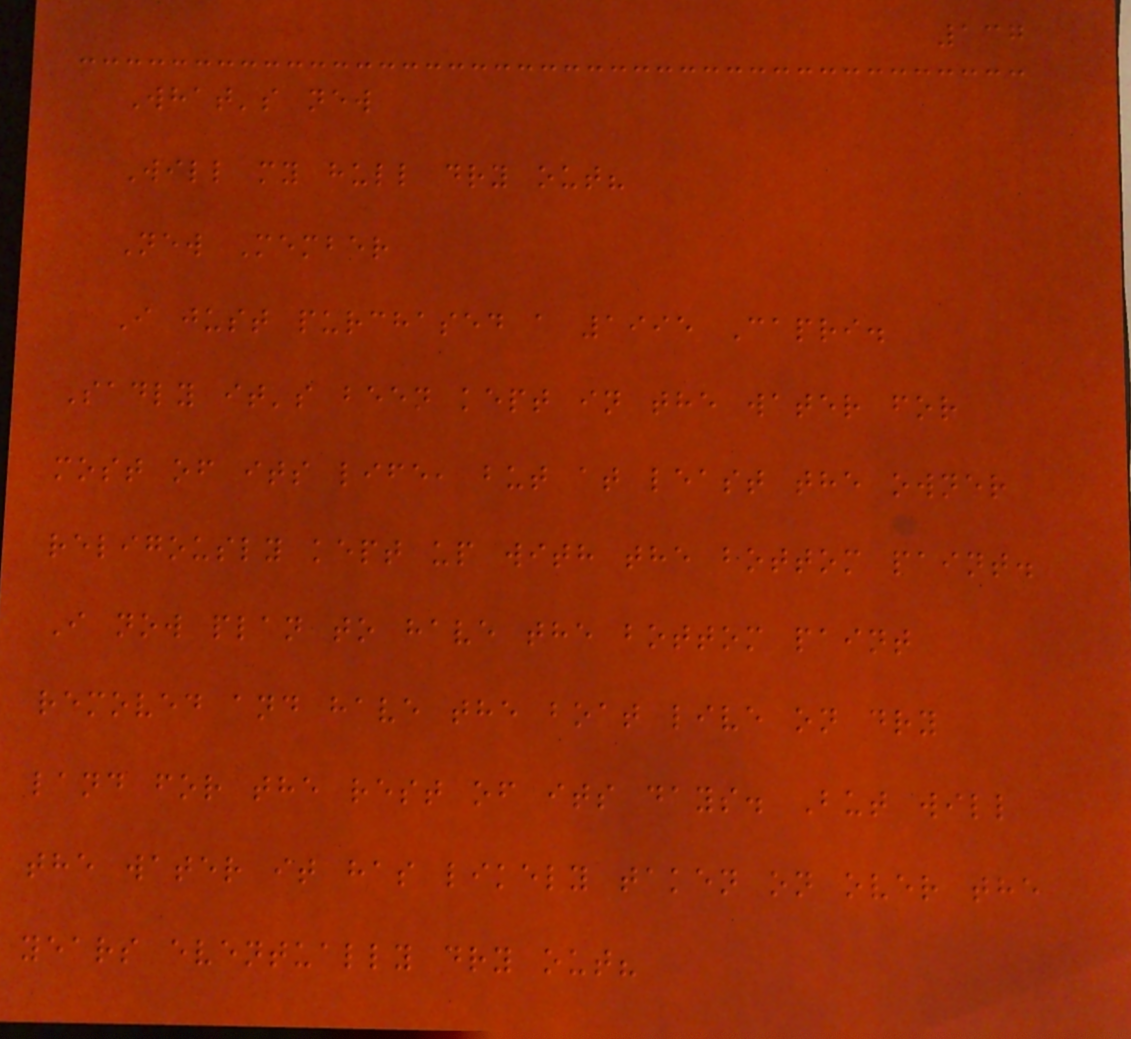137
What's new
Will my hull dry out?
New Member
I just purchased a 1995 Capri.
Sadly it's been kept in the water for
most of its life, but at least the owner
religously kept up with the bottom paint.
I now plan to have the bottom paint
removed and have the boat live on dry
land for the rest of its days. But will
the water it has likely taken on over the
years eventually dry out?
